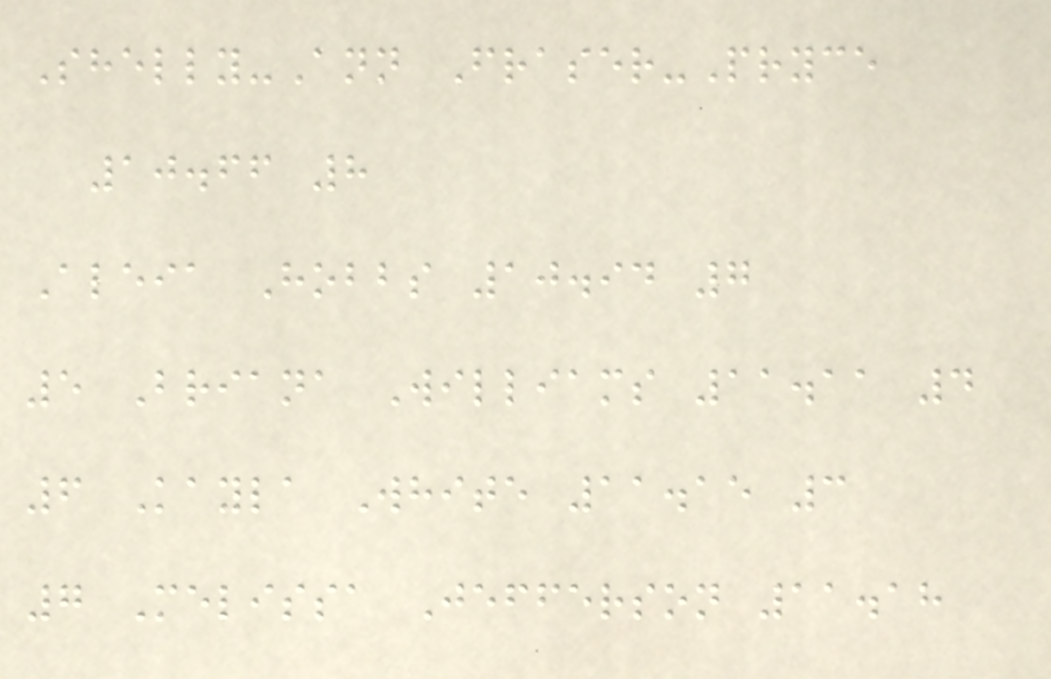Shelly-Ann Fraser-Pryce
10.66 8
Aleia Hobbs 10.94 7
5 Briana Williams 11.11 4
6 Kayla White 11.15 3
7 Melissa Jefferson 11.18
